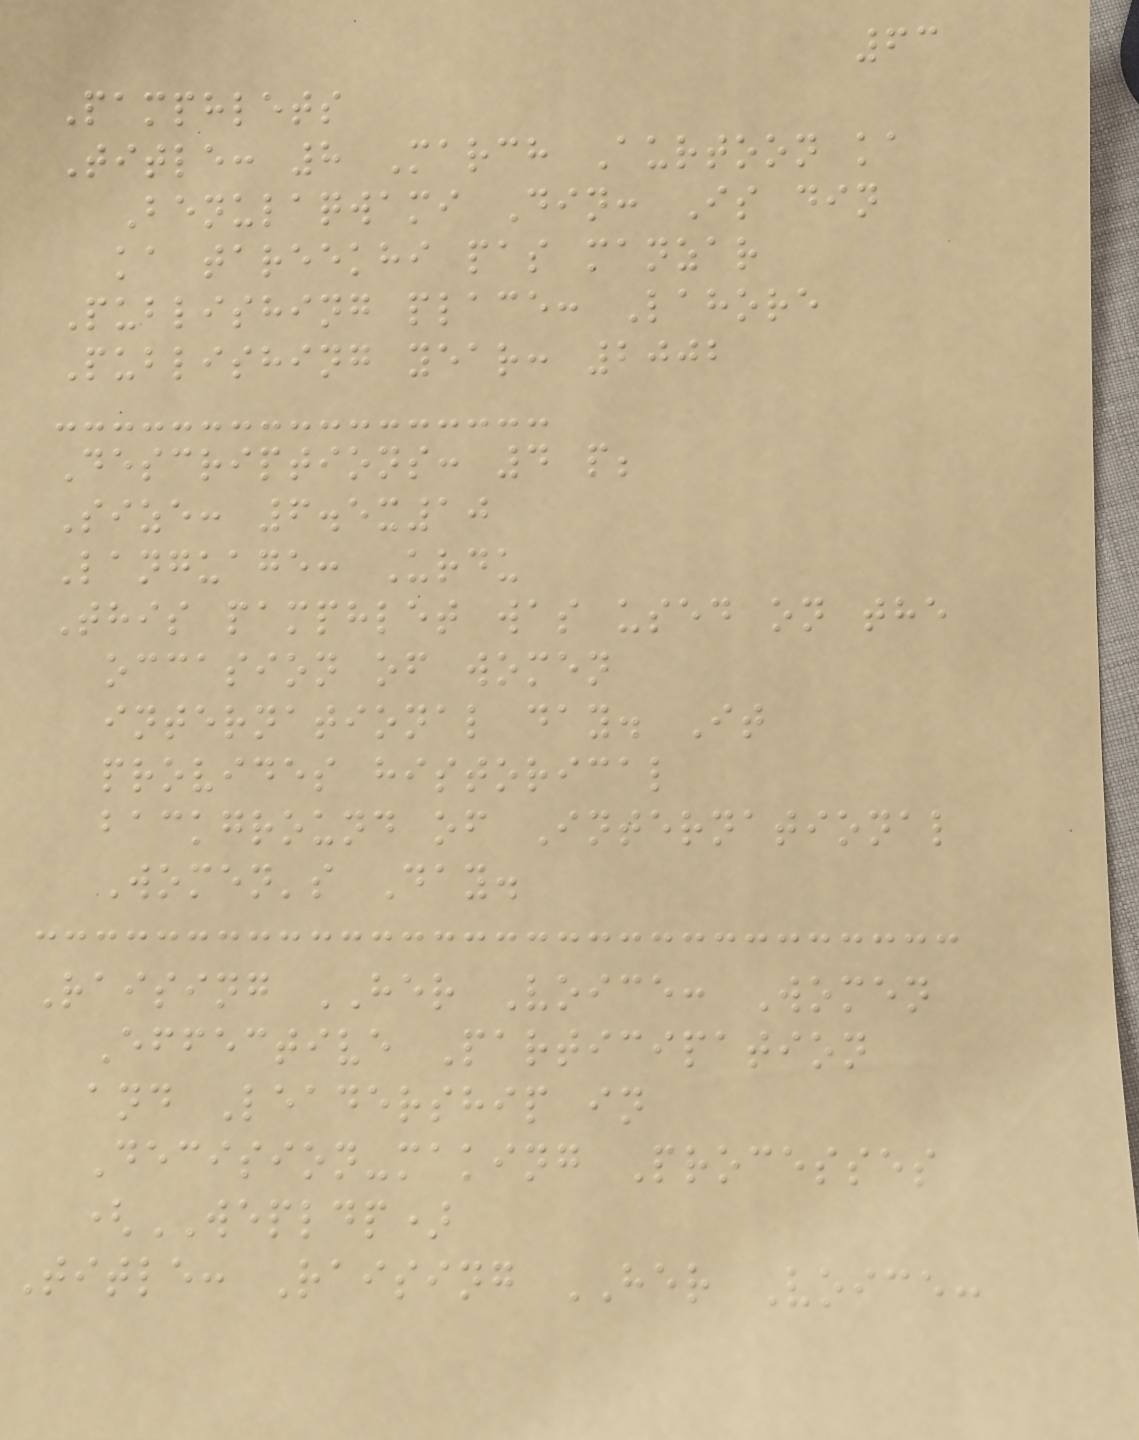63
Pamphlets
Title: 8 March Aurtoon ka
Benulaqwami Din: Is din
ka tareekhi pas manzar
Publishing place: Lahore
Publishing year: 2002
Descriptions: 4 p;
Size: 6.5x10
Language: Urdu
This pamphlet was used on the
occasion of women
international day. It
provides historical
background of International
Women's Day.
Raising HER Voice: Women
Effective Participation
and Leadership in
Decision-making Processes
(WEPLDP)
Title: Raising HER Voice:
